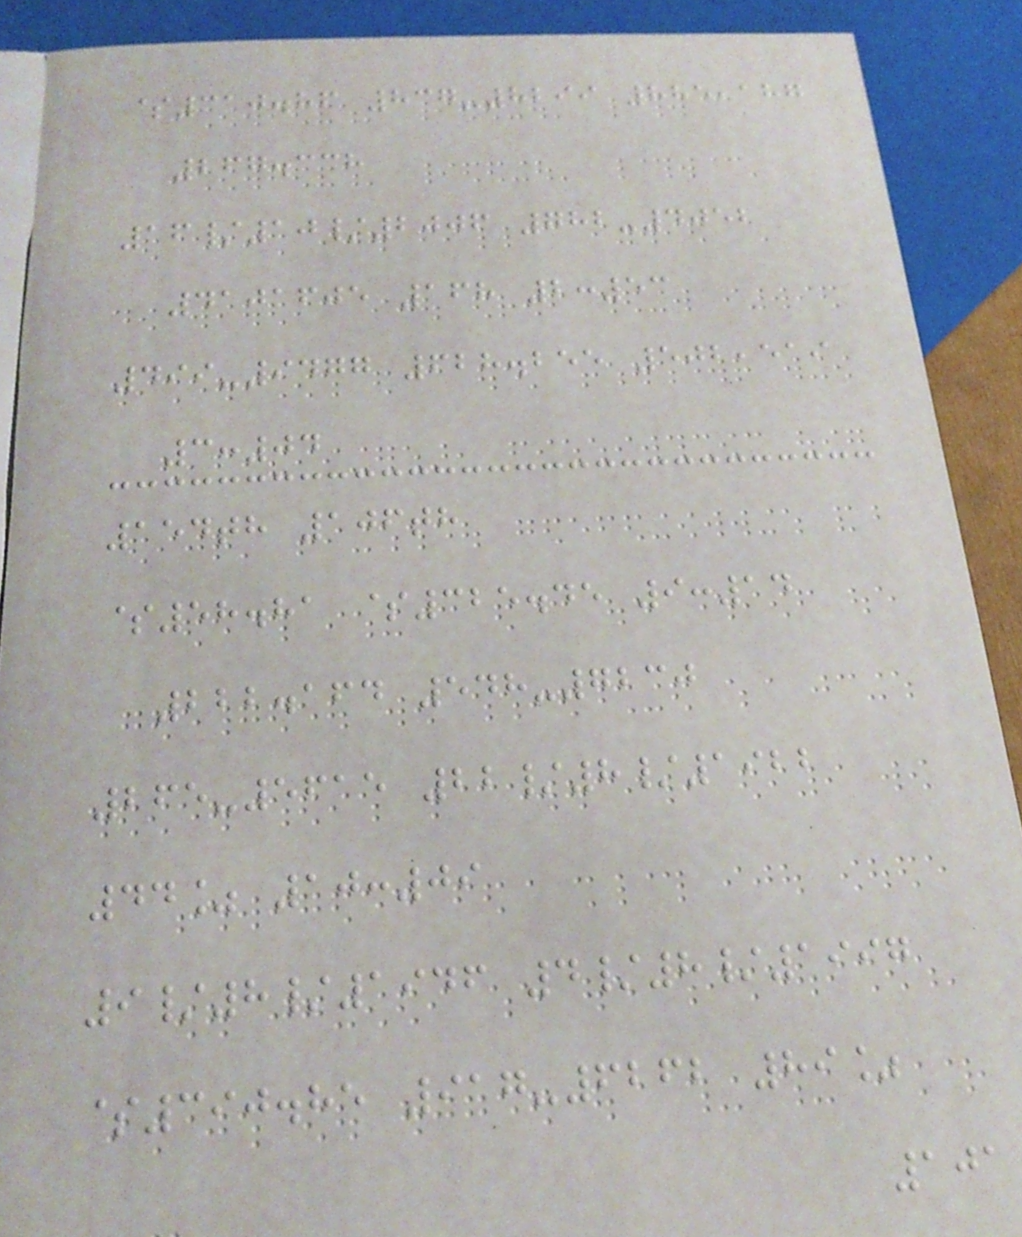$310.86 837-8299 885,187
267.338
16/10/2006 782-4052
4101605 168 2:53
499-9477 628.255 502,519
3:04
154th 106th
$58.81 $325.45 9:14
222.164 548-7230
265-5615 22/8/1922
44% 10:09
9/8/1946 4/8/1997
$390.85 917-6262 89%
101
